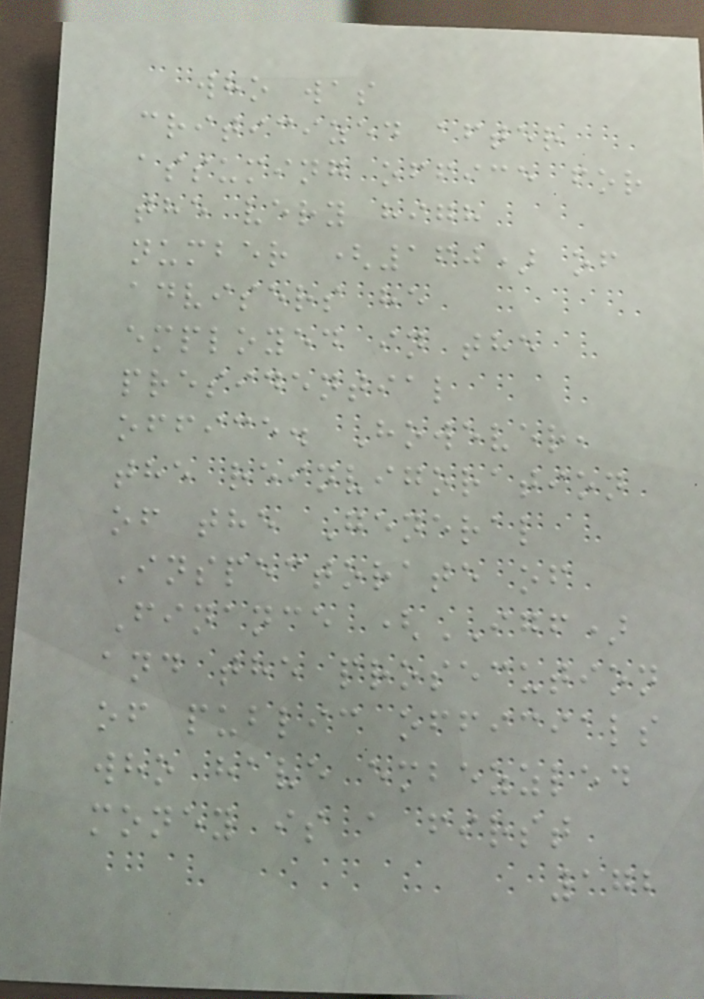who was
criticized after
assuming office for
the very high
number (160) of
advisers he
employed in the
presidential
office. However,
the reinvigoration
of the General
Inspectorate of
Finance (IGF)
and the prosecution
of public officials
who have embezzled
money is a first
172
